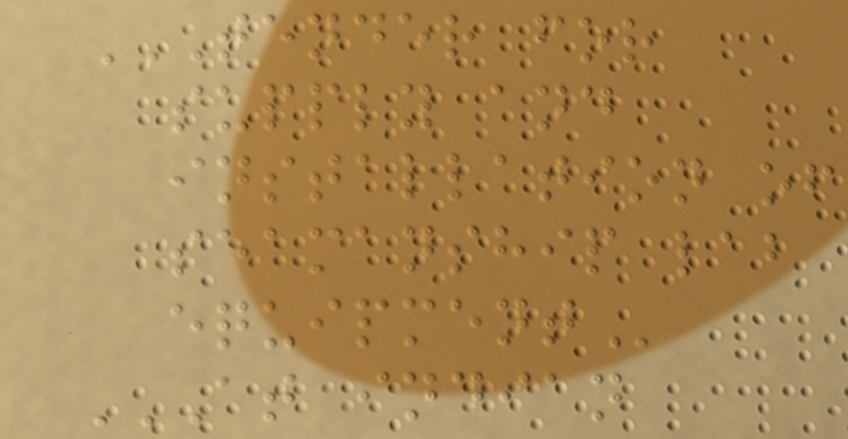TENDER FOR
SUPPLY AND
INSTALLATION OF
SEAMANSHIP LAB
EQUIPMENT
AT INDIAN
